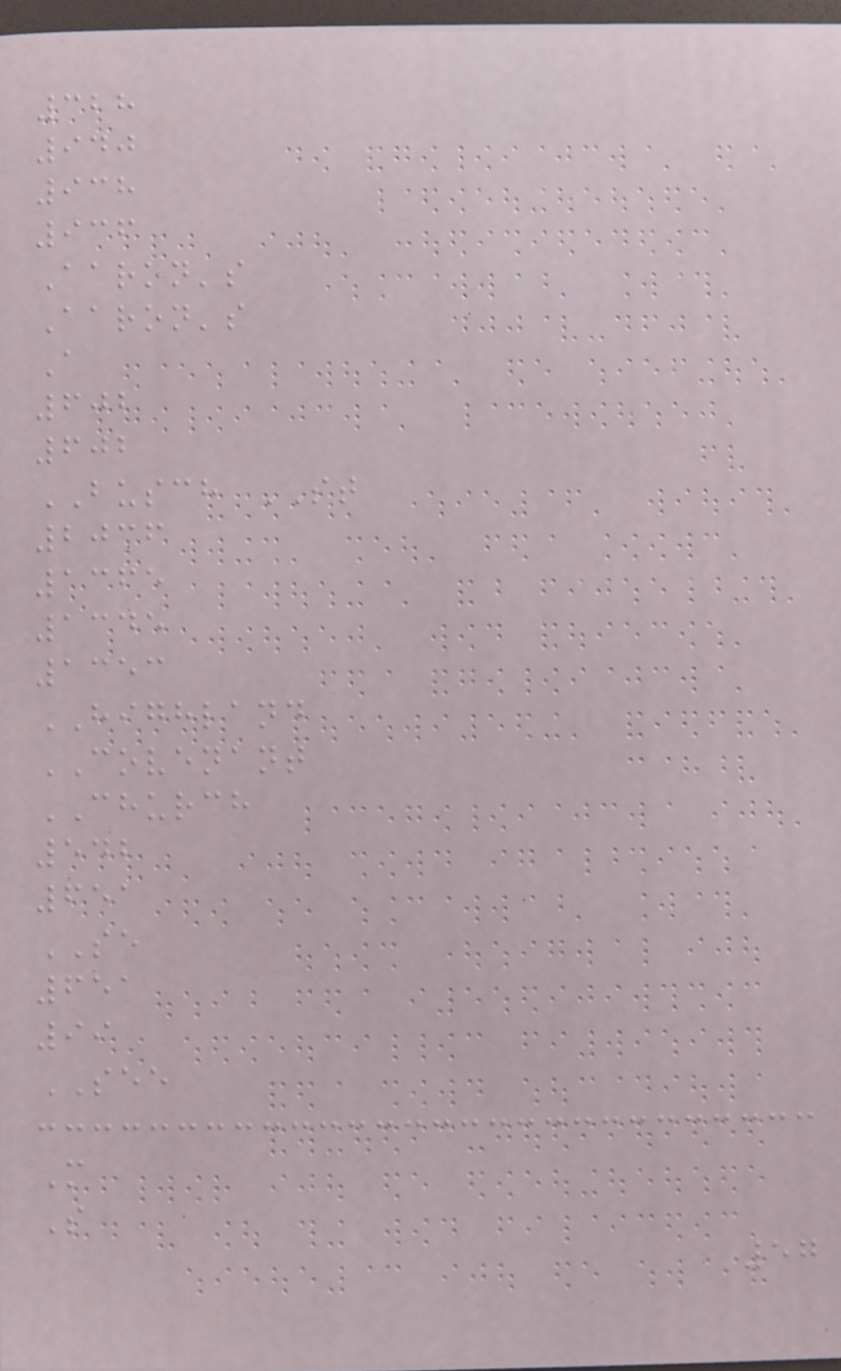328
940
938
936
Aaron's
Aaron's
A
602
602
BUSCH ST
2036
1365
1345
1353
HIGHLAND
COVENANT
CHURCH
542
651
SE
651
99
SEE
M
S
57
